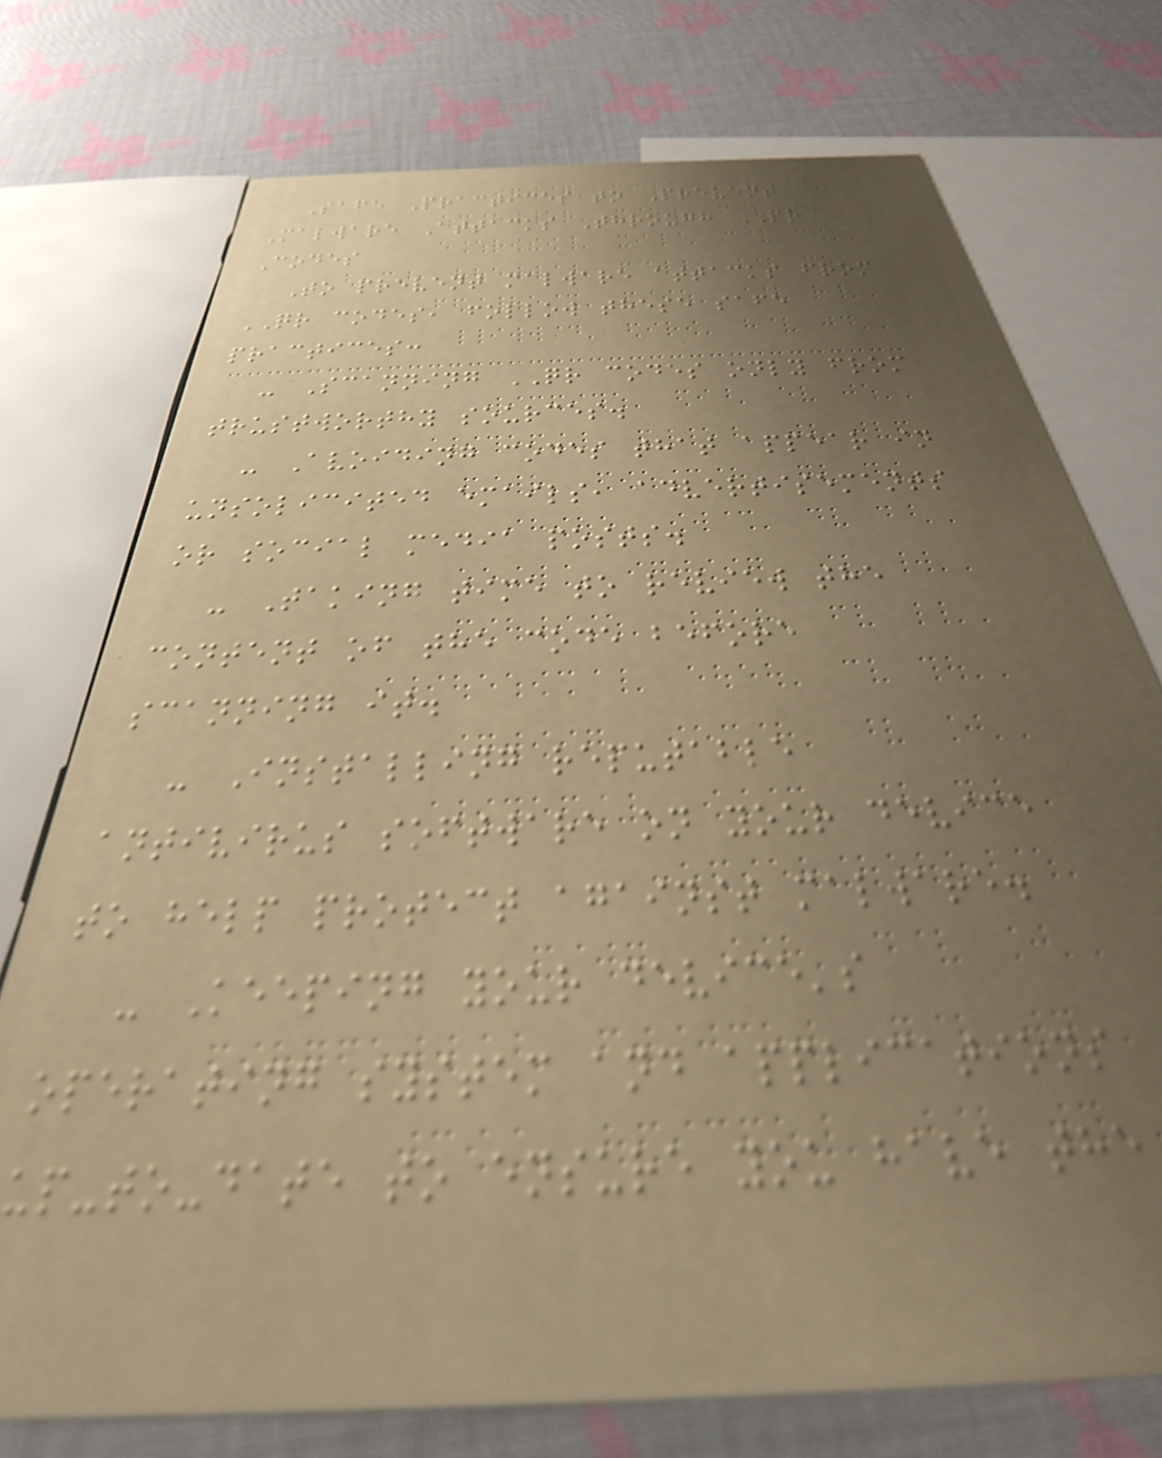Safe Practices to Prevent
Malware Attacks Through QR
Codes
To prevent malware attacks from
QR codes, follow these safe
practices:
- Scanning QR codes only from
trustworthy sources.
- Avoiding codes that appear in
unsolicited emails, advertisements
or social media posts.
- Taking time to review the
content of the code before
scanning it.
- Installing reputable
antivirus software on your device
to help protect against malware.
- Keeping your device's
operating system and applications
up-to-date to ensure you have the
